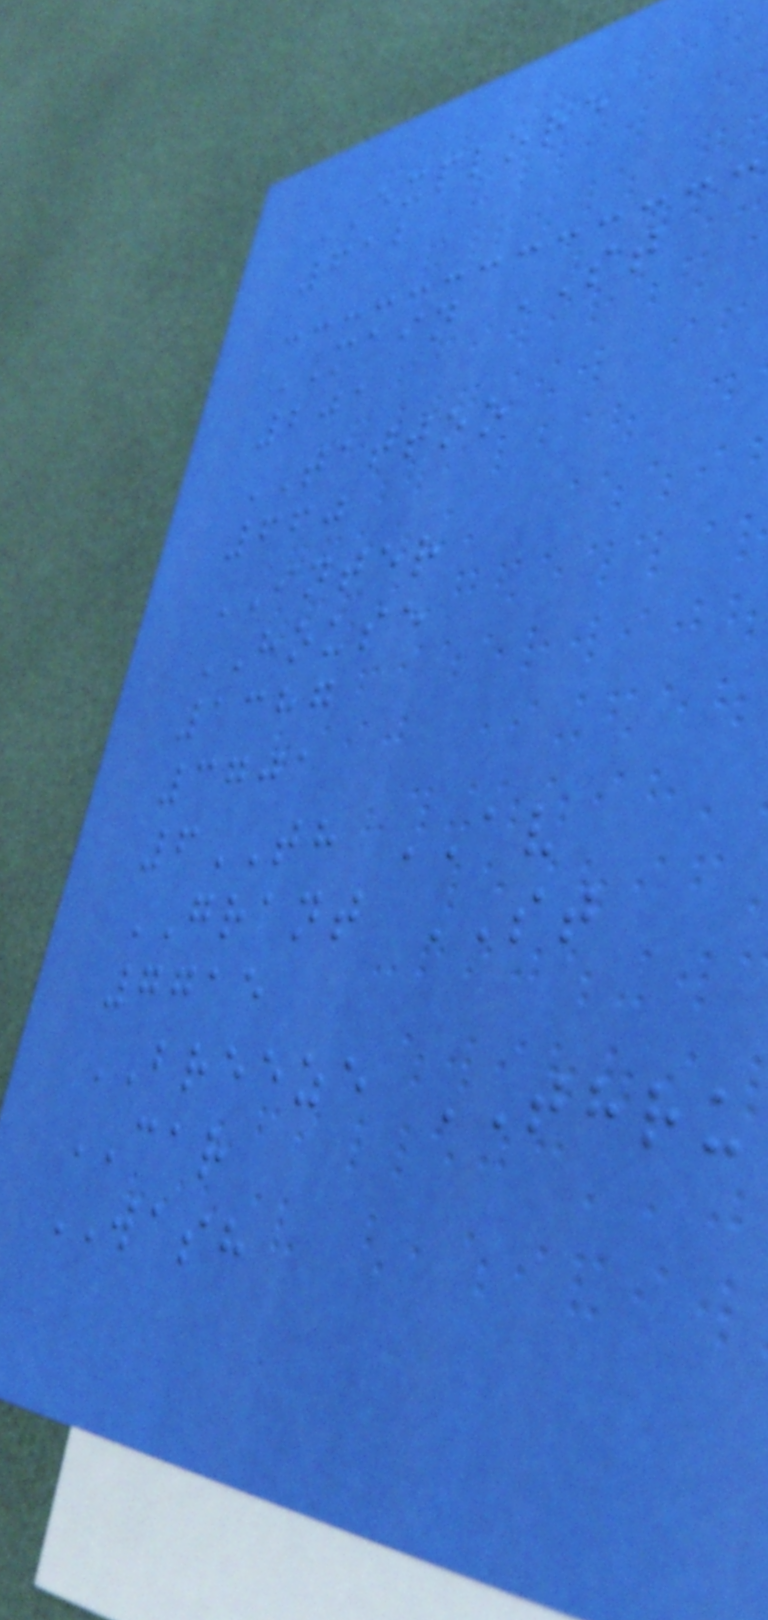EXPLORE
612
MAIN ST
201
TATTOO
660
INTER
HOUSE
1387
3701
6TH AV
GRANT ST
7715
BREEZE THRU
CAR
WASH
